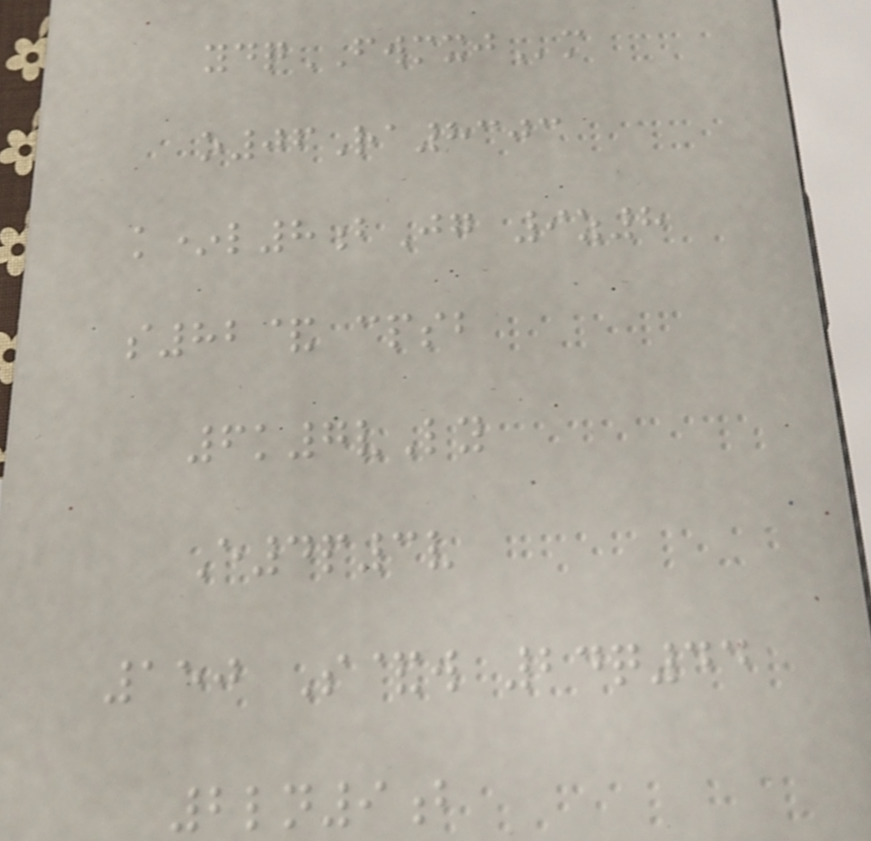ydqFWMXJm
o06Ra8303
k*l8bJg 9z8
s82& cpsb
6k7vLy
E4p3v
150 S&w 24q44
2ln9b
